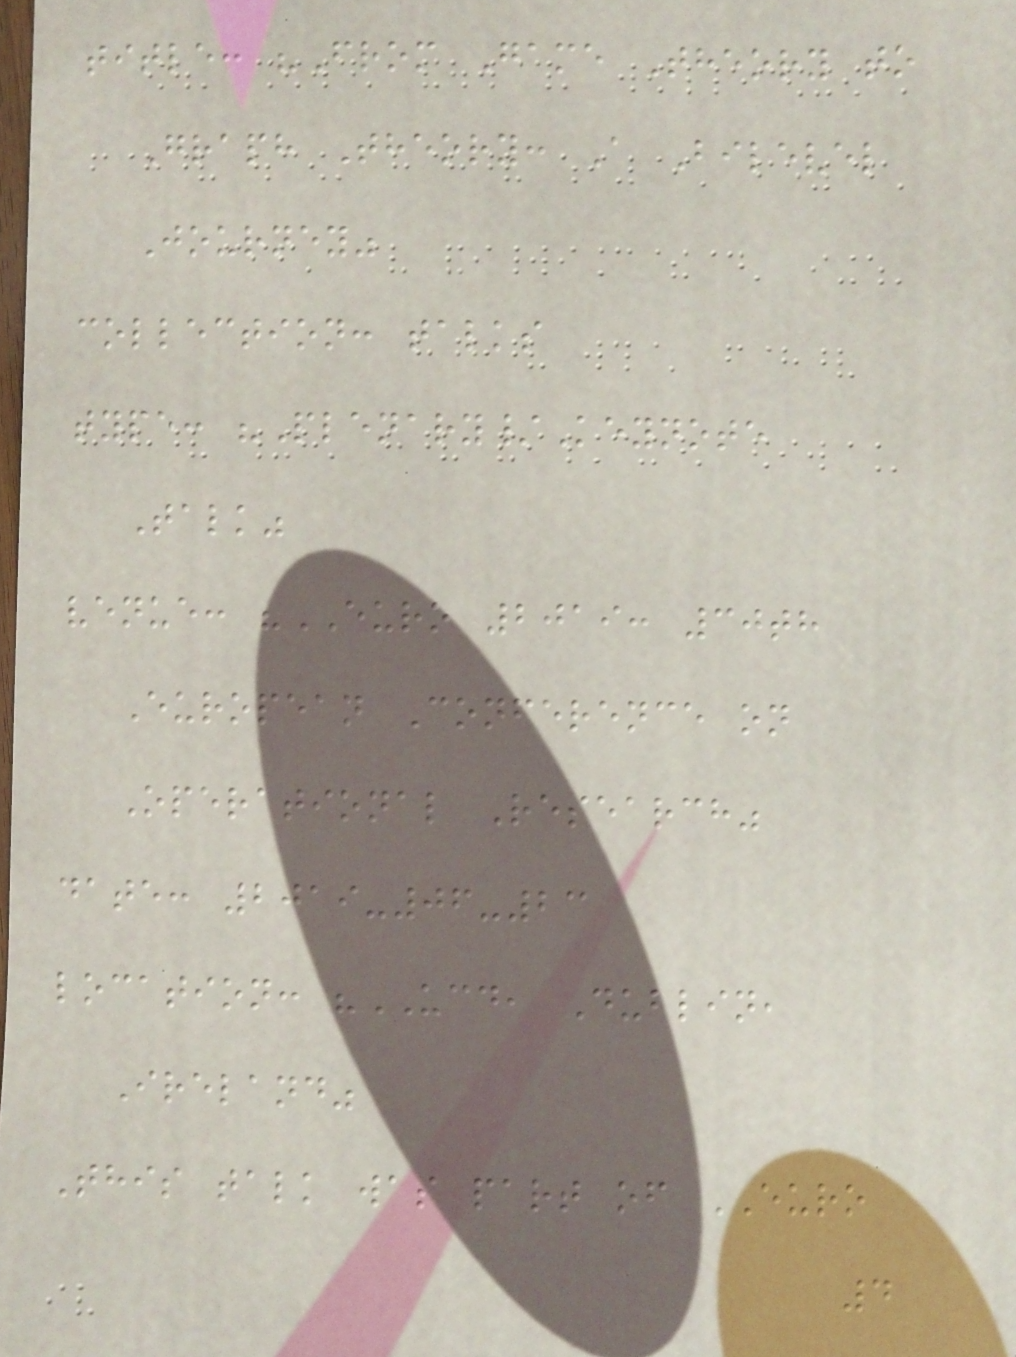title: "From Game Theory to
Graph Theory: A Bilevel
Journey"
collection: talks
type: "Plenary/Keynote
Talk"
venue: "EURO 2019: 30th
European Conference on
Operational Research"
date: 2019-06-23
location: "UCD, Dublin,
Ireland"
This talk was part of EURO
4
